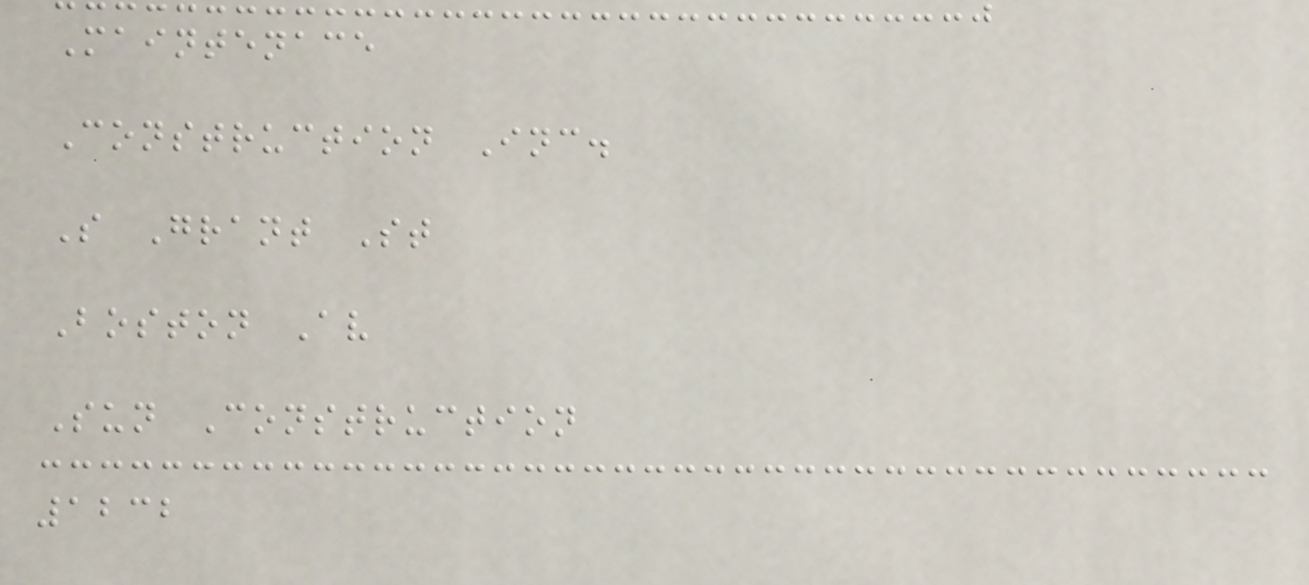Maintenace
Construction Inc.
S Grant St
Boston Av
Sun Construction
1232
